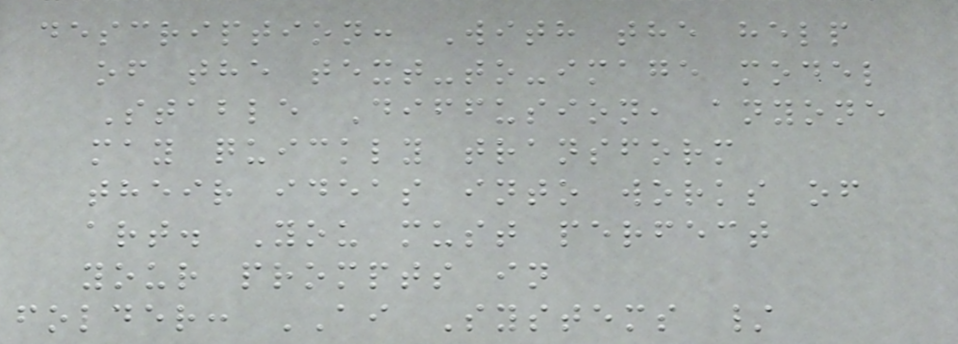description: With the help
of the text-to-image model
Stable Diffusion, anyone
may quickly transform
their ideas into works of
art. You must perfect
your prompts in
folder: AI Systems /
